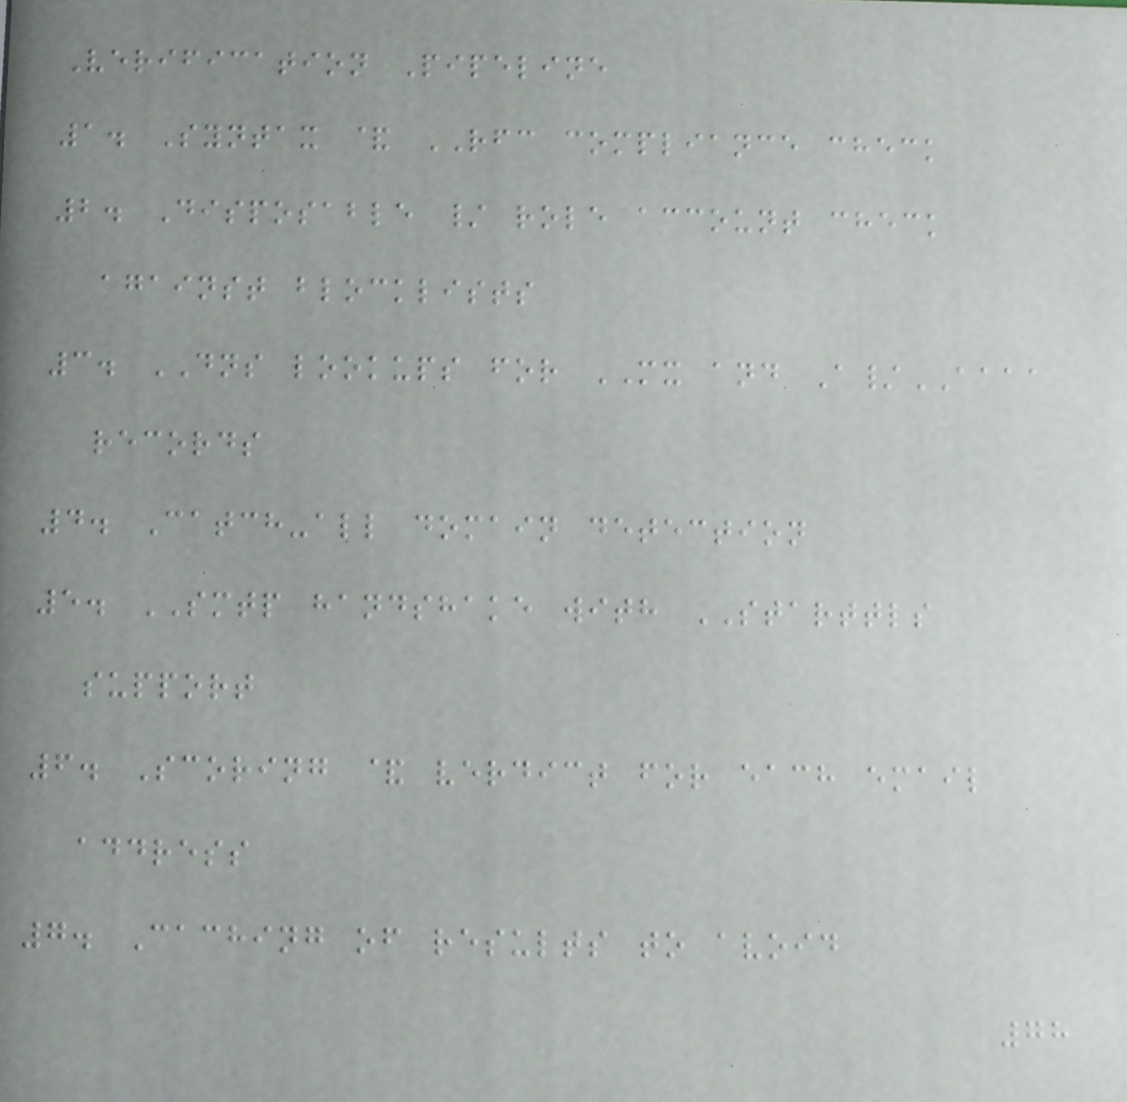Verification Pipeline
1. Syntax & RFC compliance check
2. Disposable / role account check
against blocklists
3. DNS lookups for MX and A/AAAA
records
4. Catch-all domain detection
5. SMTP handshake with STARTTLS
support
6. Scoring & verdict for each email
address
7. Caching of results to avoid
78
